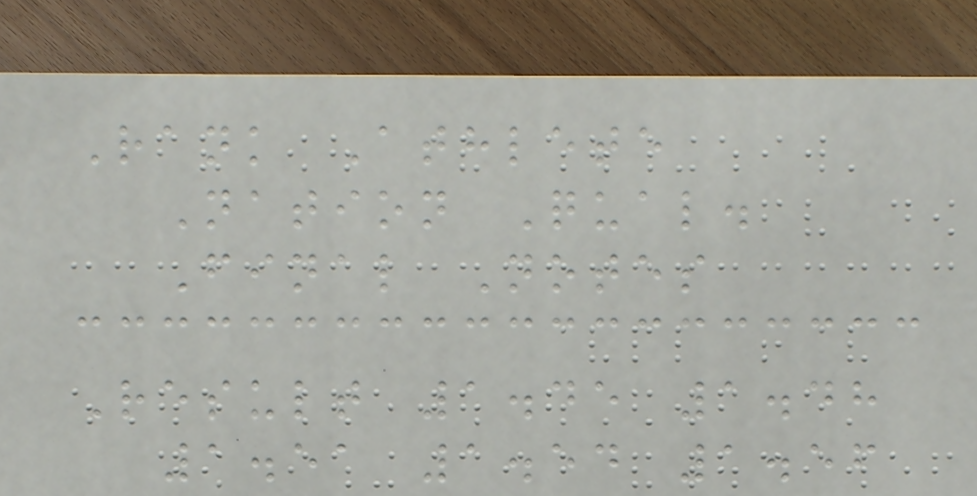Rank Athlete
Nation Qual.
Final Notes
Result 1.45 1.48
1.51 1.54 1.56
